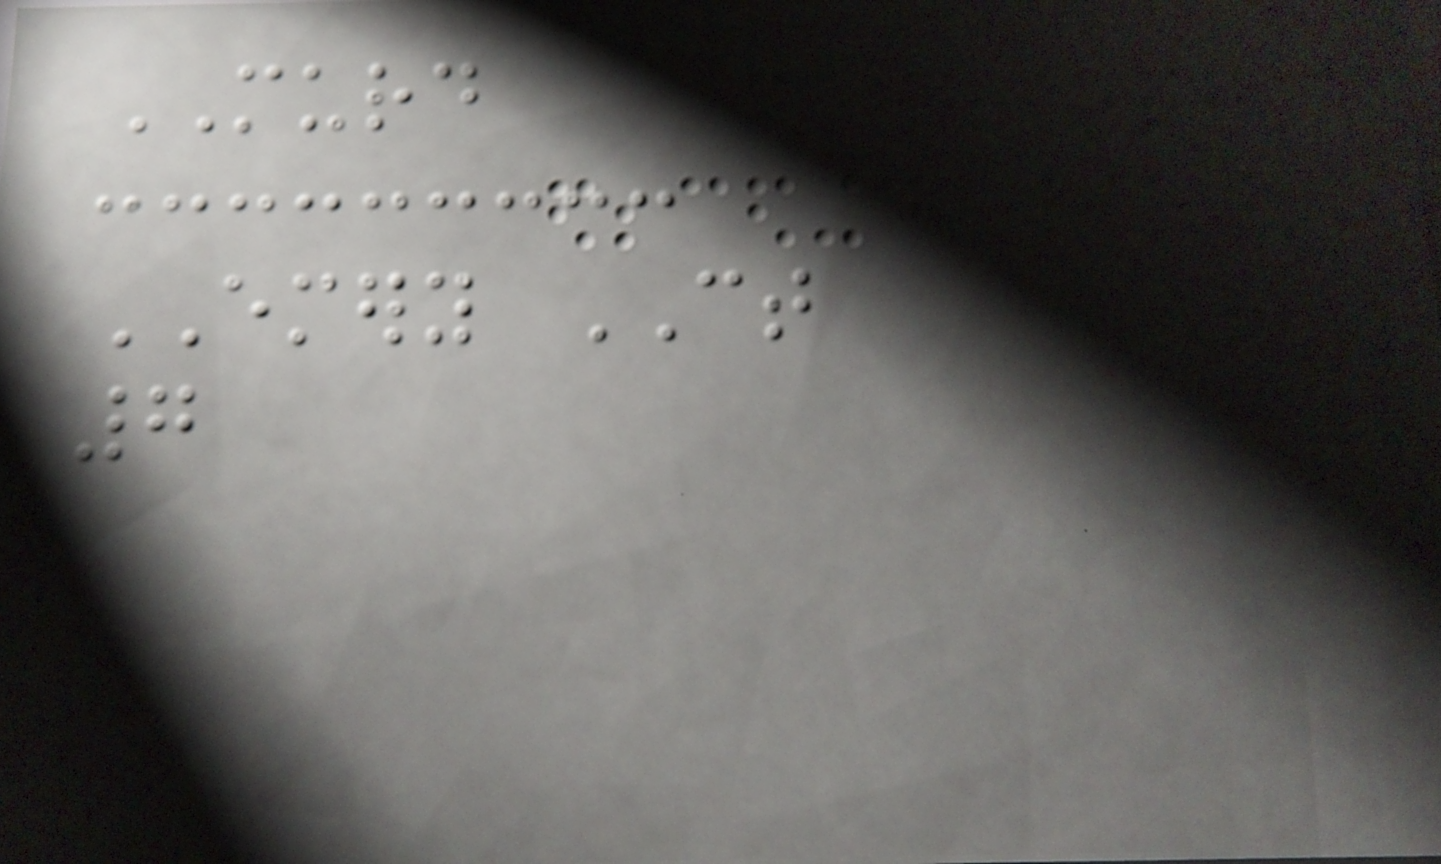MURD
EMERY CT
7
